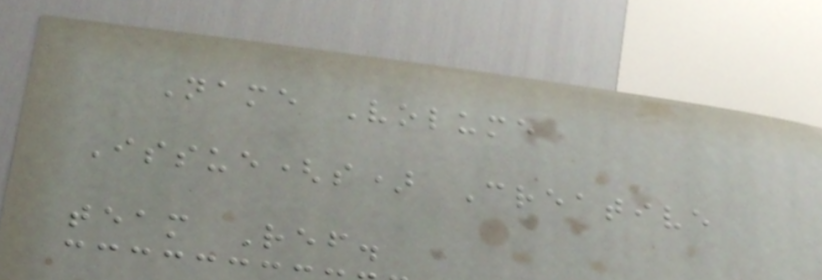Name Volume
Issue(s) Creative
team Ref.
